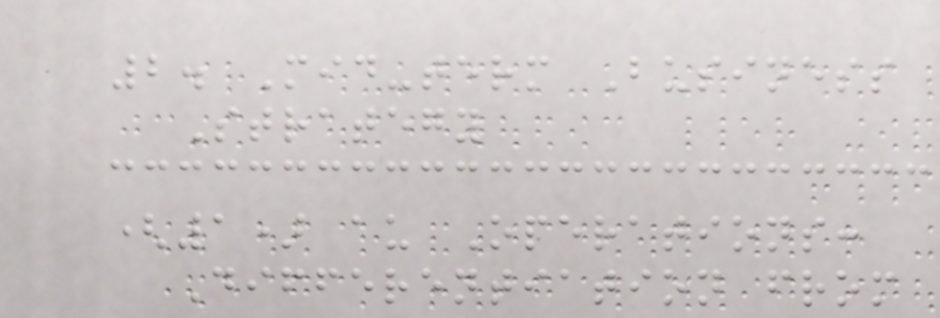2. Mid-term Business
Strategy
(1) au Operations:
Differentiation from
